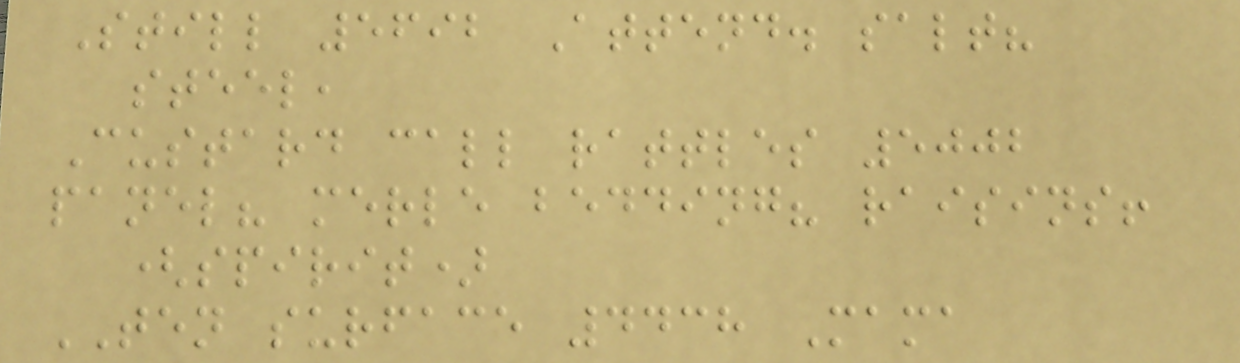Still 5692 Attend. salt?
steel,
Custard call rattles 5002
panel? merle bedding? raisins!
(spirit)
TEN surface 4438 Mama
